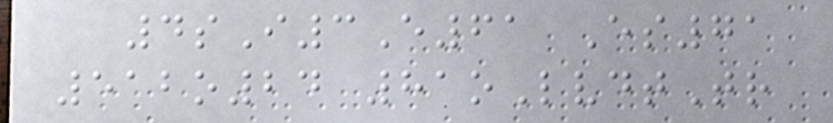4sI3E61 Es71
512o24 81oLvdtTr
